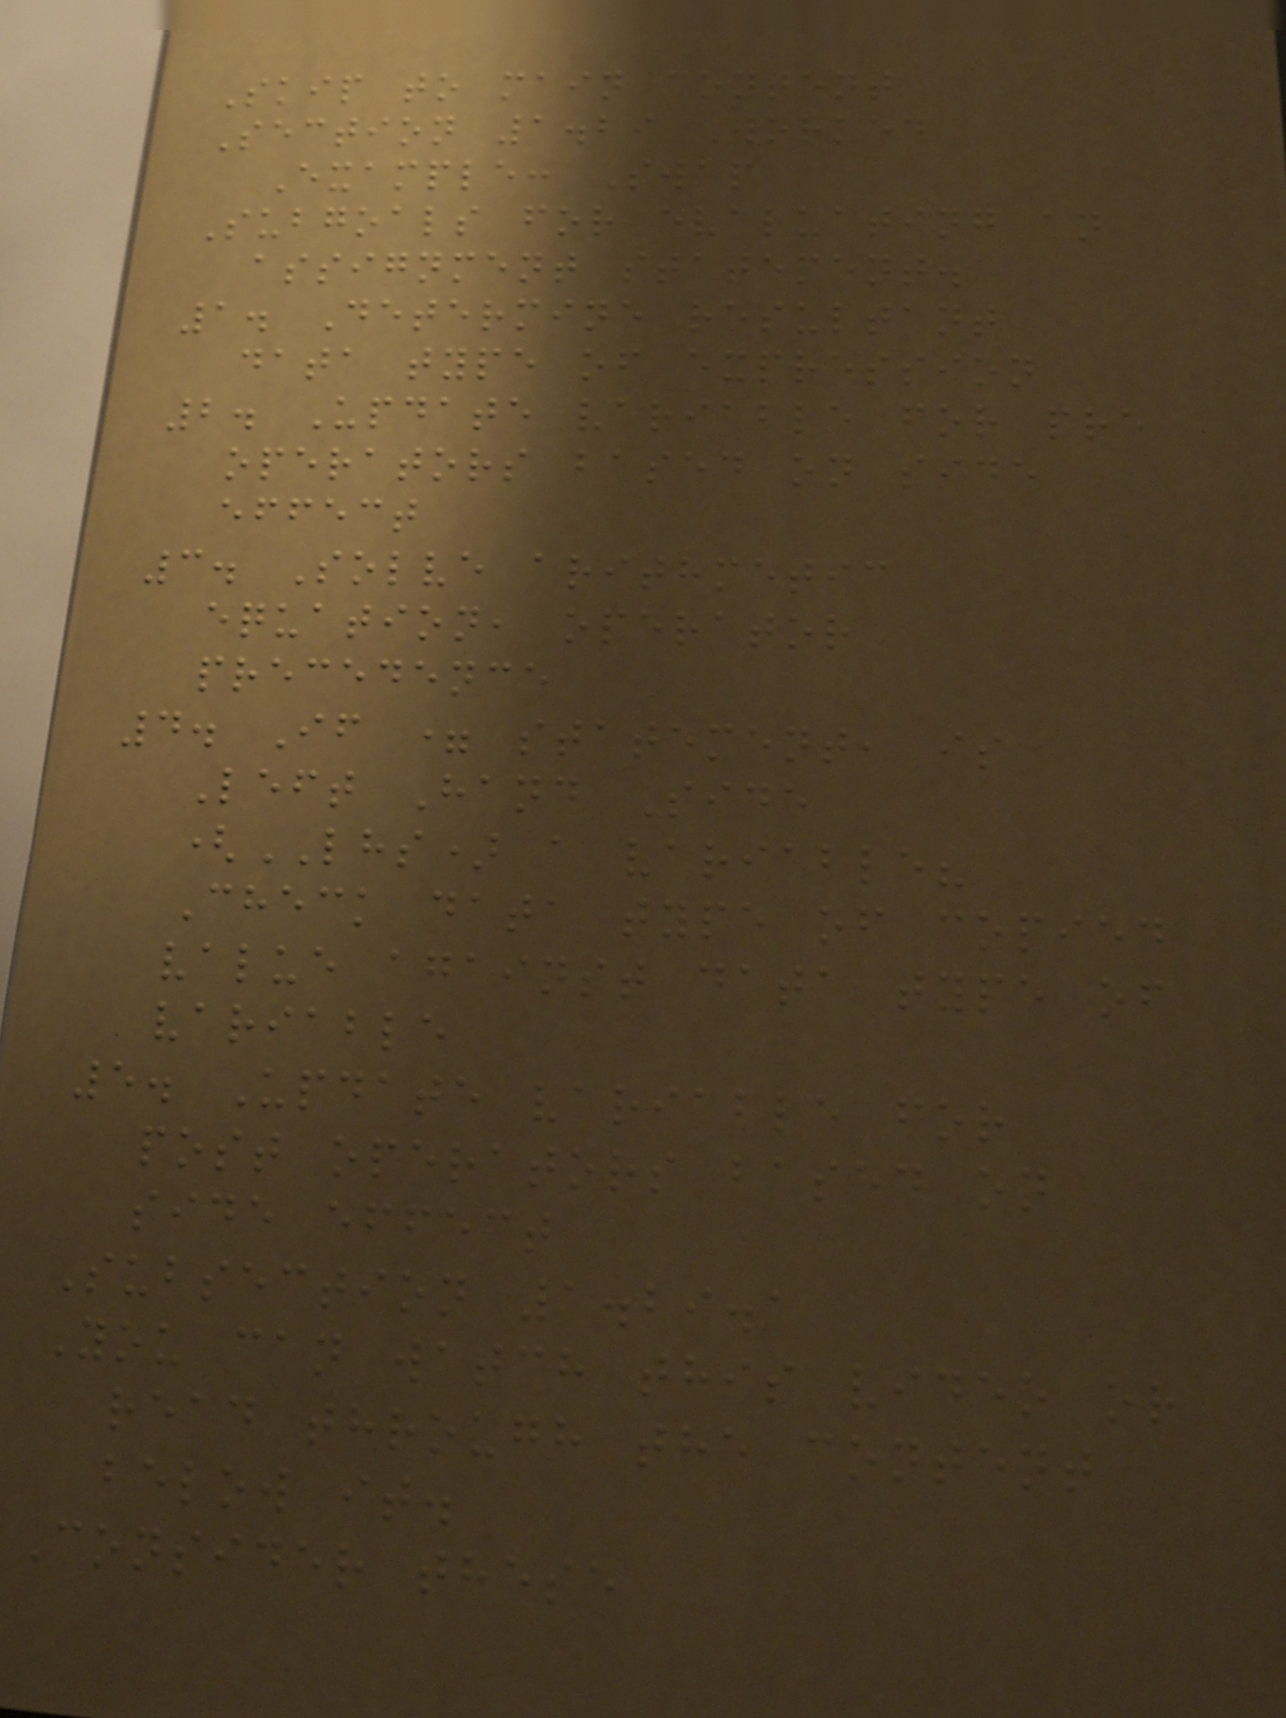Skip to main content
Section 1.29 Worked
Example: Swap
Subgoals for evaluating an
assignment statement.
1. Determine resultant
data type of expression
2. Update variable for pre
operators based on side
effect
3. Solve arithmetic
equation, operator
precedence
4. If = statement, is
Left Hand Side
(LHS) a variable?
Check data type of copied
value against data type of
variable
5. Update variable for
post operators based on
side effect
Subsection 1.29.1
You can watch this video or
read through the content
below it.
Consider these
